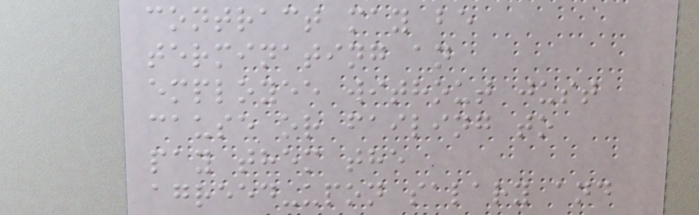contract may be
terminating an
employee without just
cause or failing to
pay them the
agreed-upon salary and
